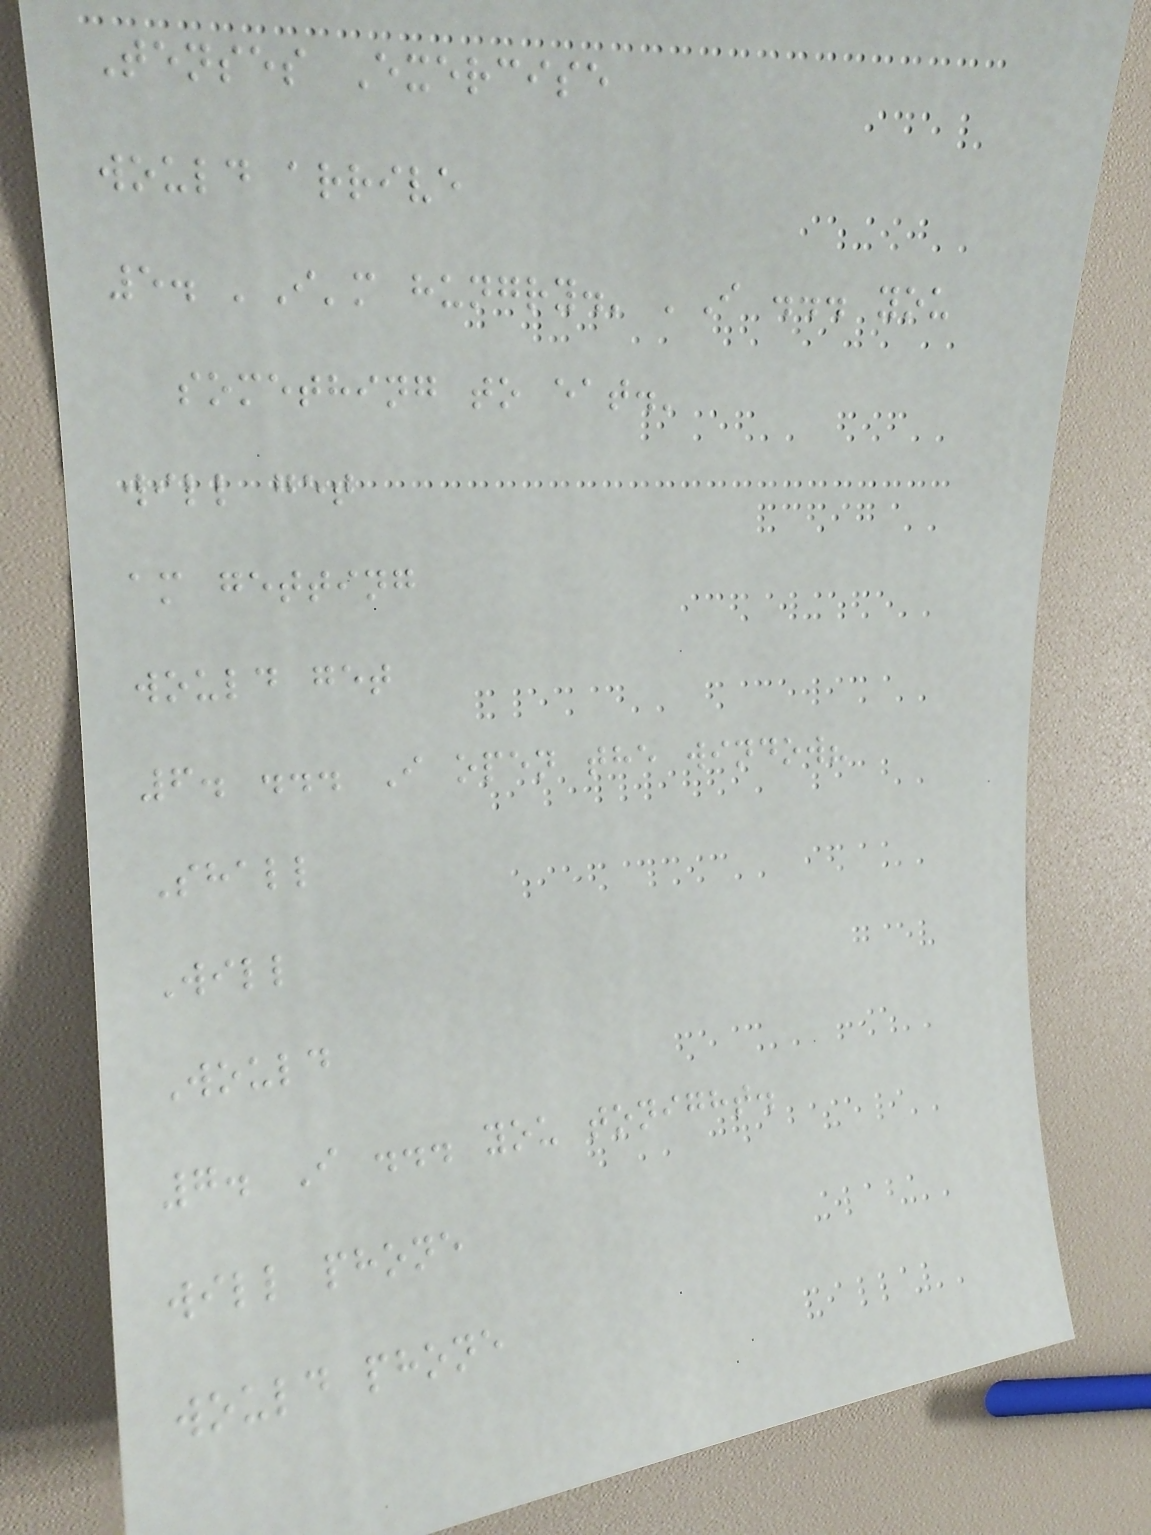Tenses Exercise
would arrive
5. 'I'm hungry.' 'I ... you
something to eat.'
will get
am getting
would get
6. ... I open the window?
Shall
Will
Would
7. I ... you tonight.
will phone
would phone
